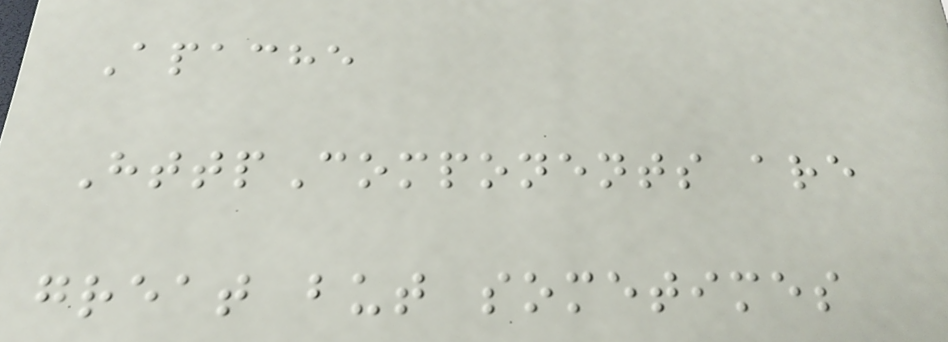Apache
HttpComponents are
great but sometimes
